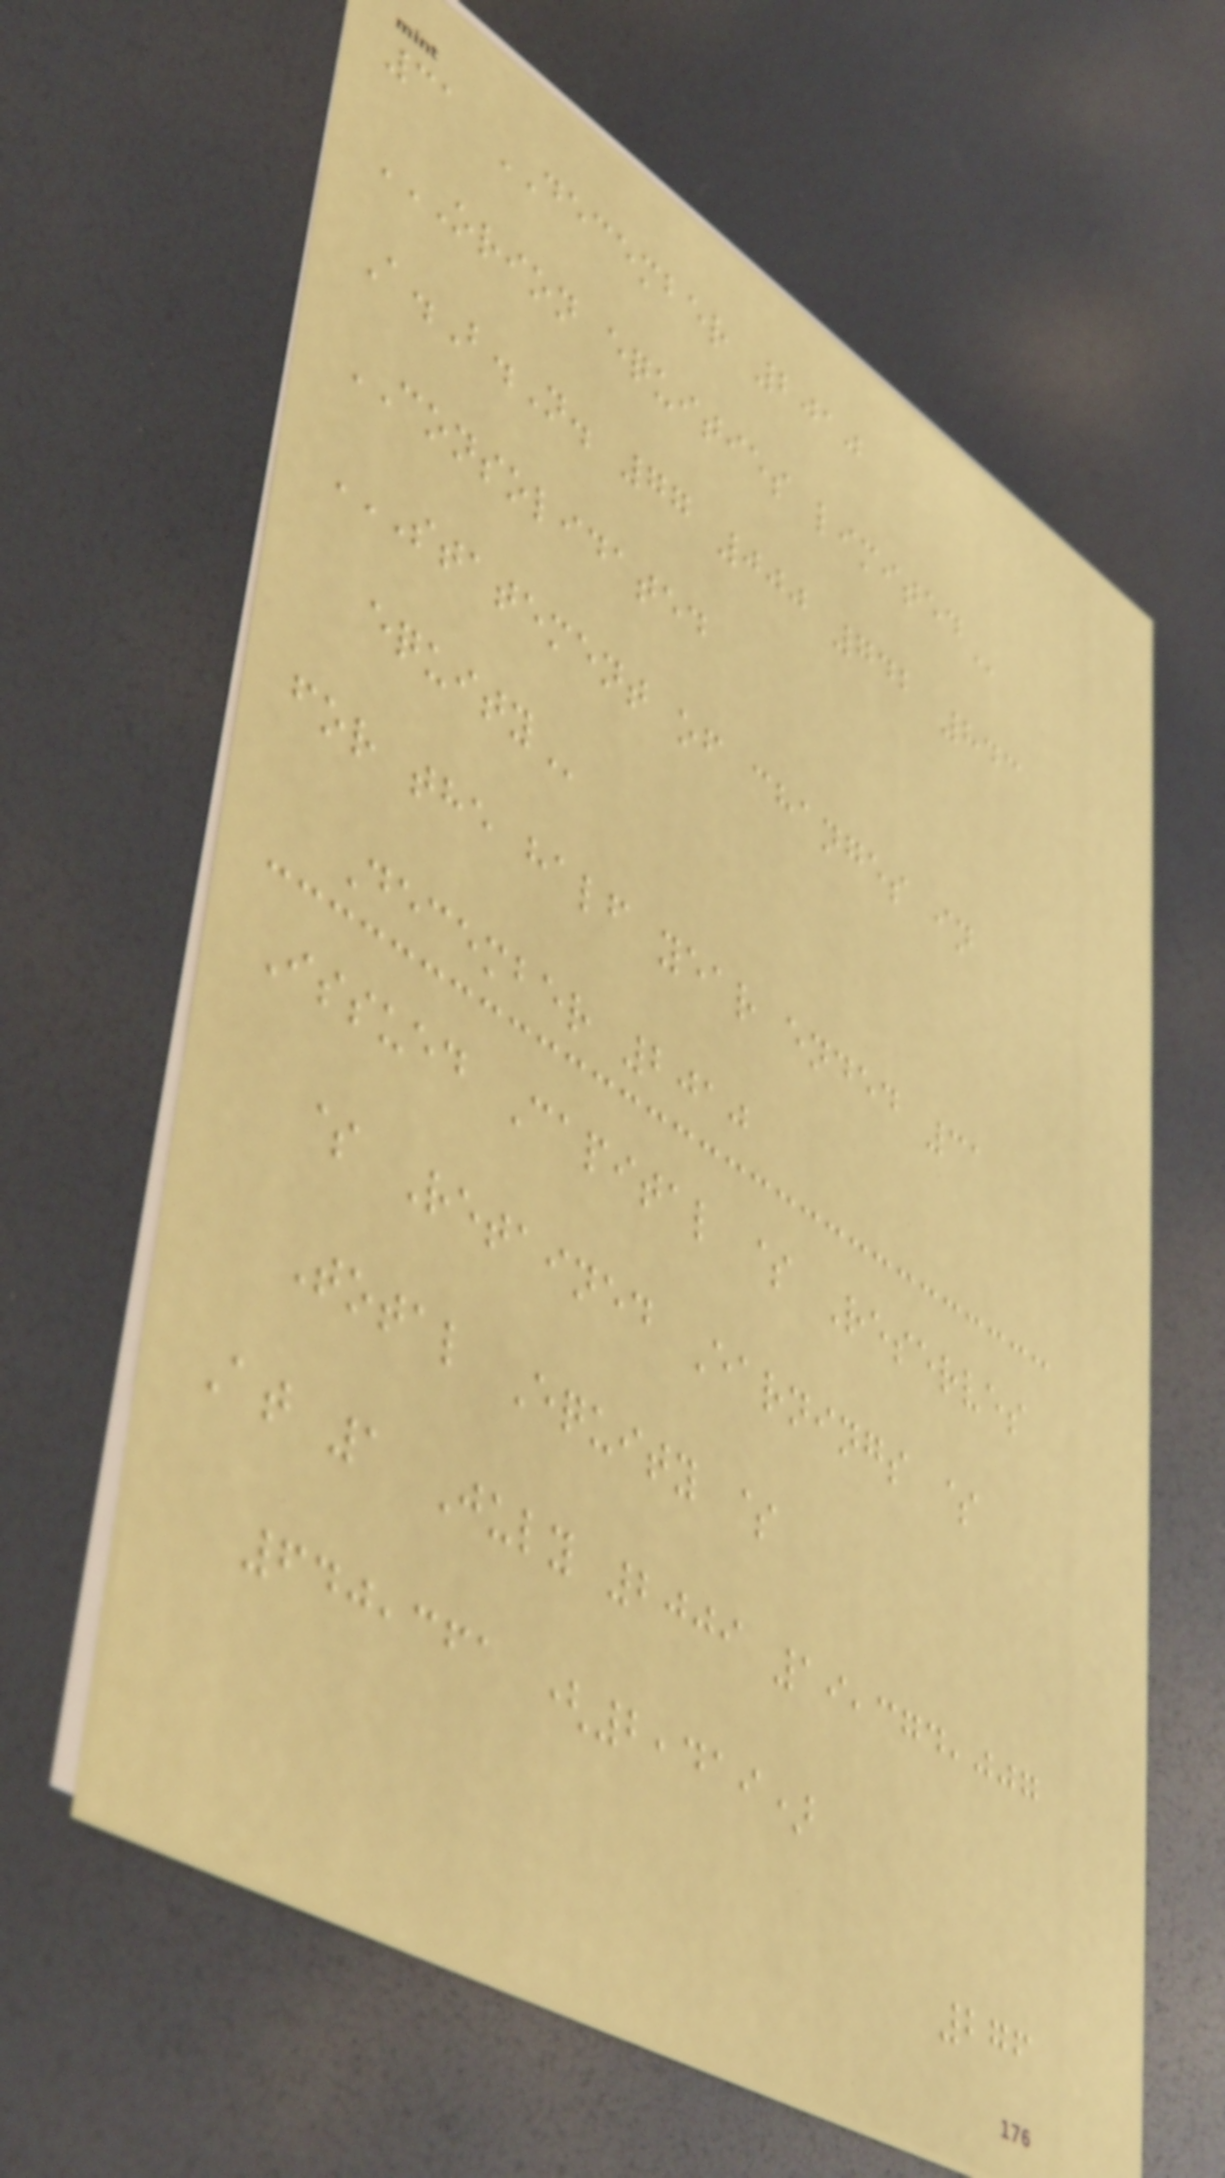31 DECEMBER 2010
ORION EQUITIES LIMITED
A.B.N. 77 000 742 843
CONSOLIDATED
STATEMENT OF CHANGES IN
EQUITY
for the half year ended 31
December 2010
Issued Capital $ Reserves
$ Retained Earnings $
Total Equity $
At 1 July 2009 19,374,007
640,361 (2,419)
276
